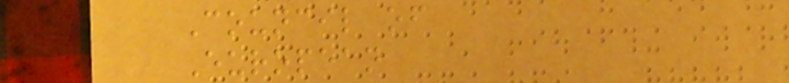Council of
European
